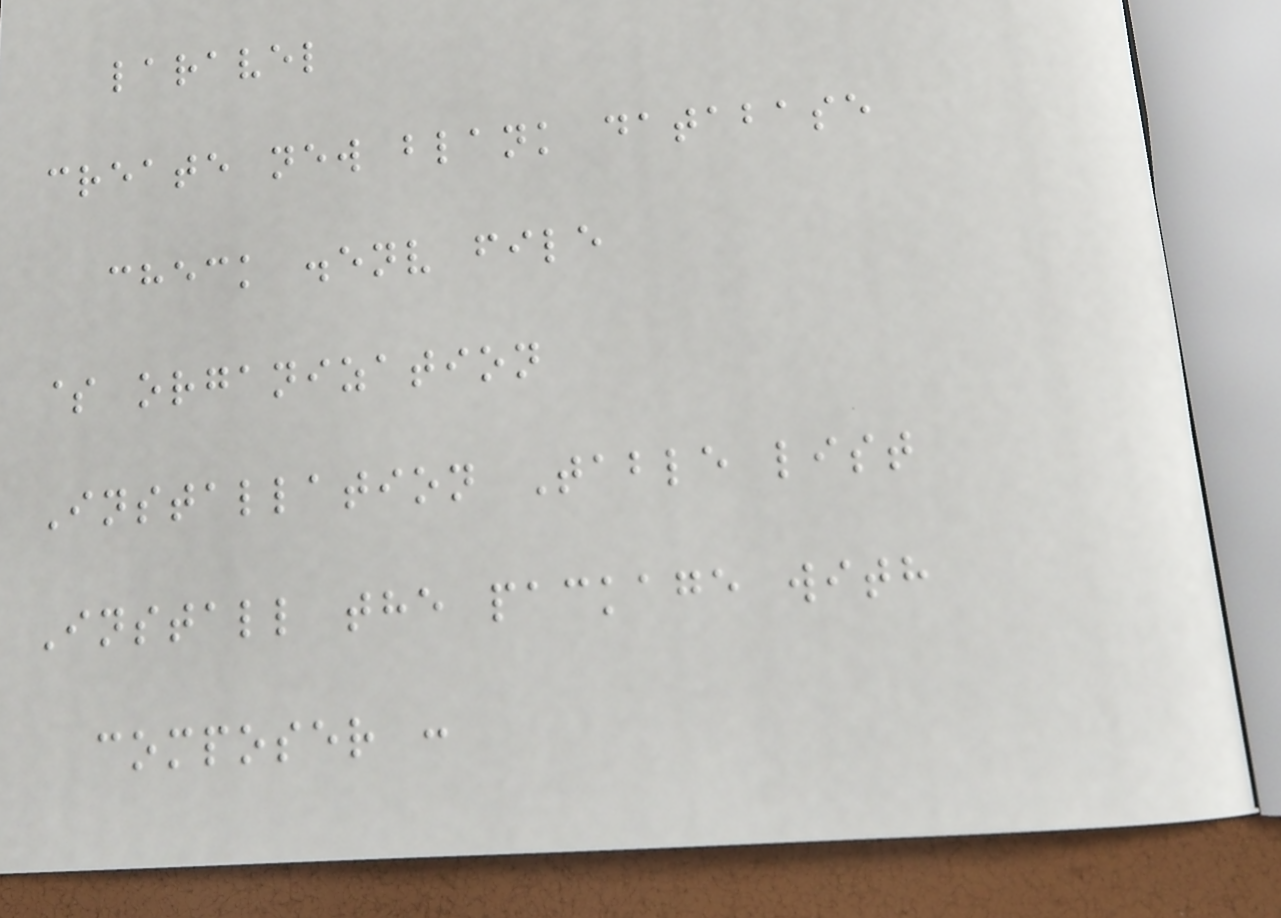laravel
create new blank database
check .env file
$ organization
Installation Table list
Install the package with
composer :
